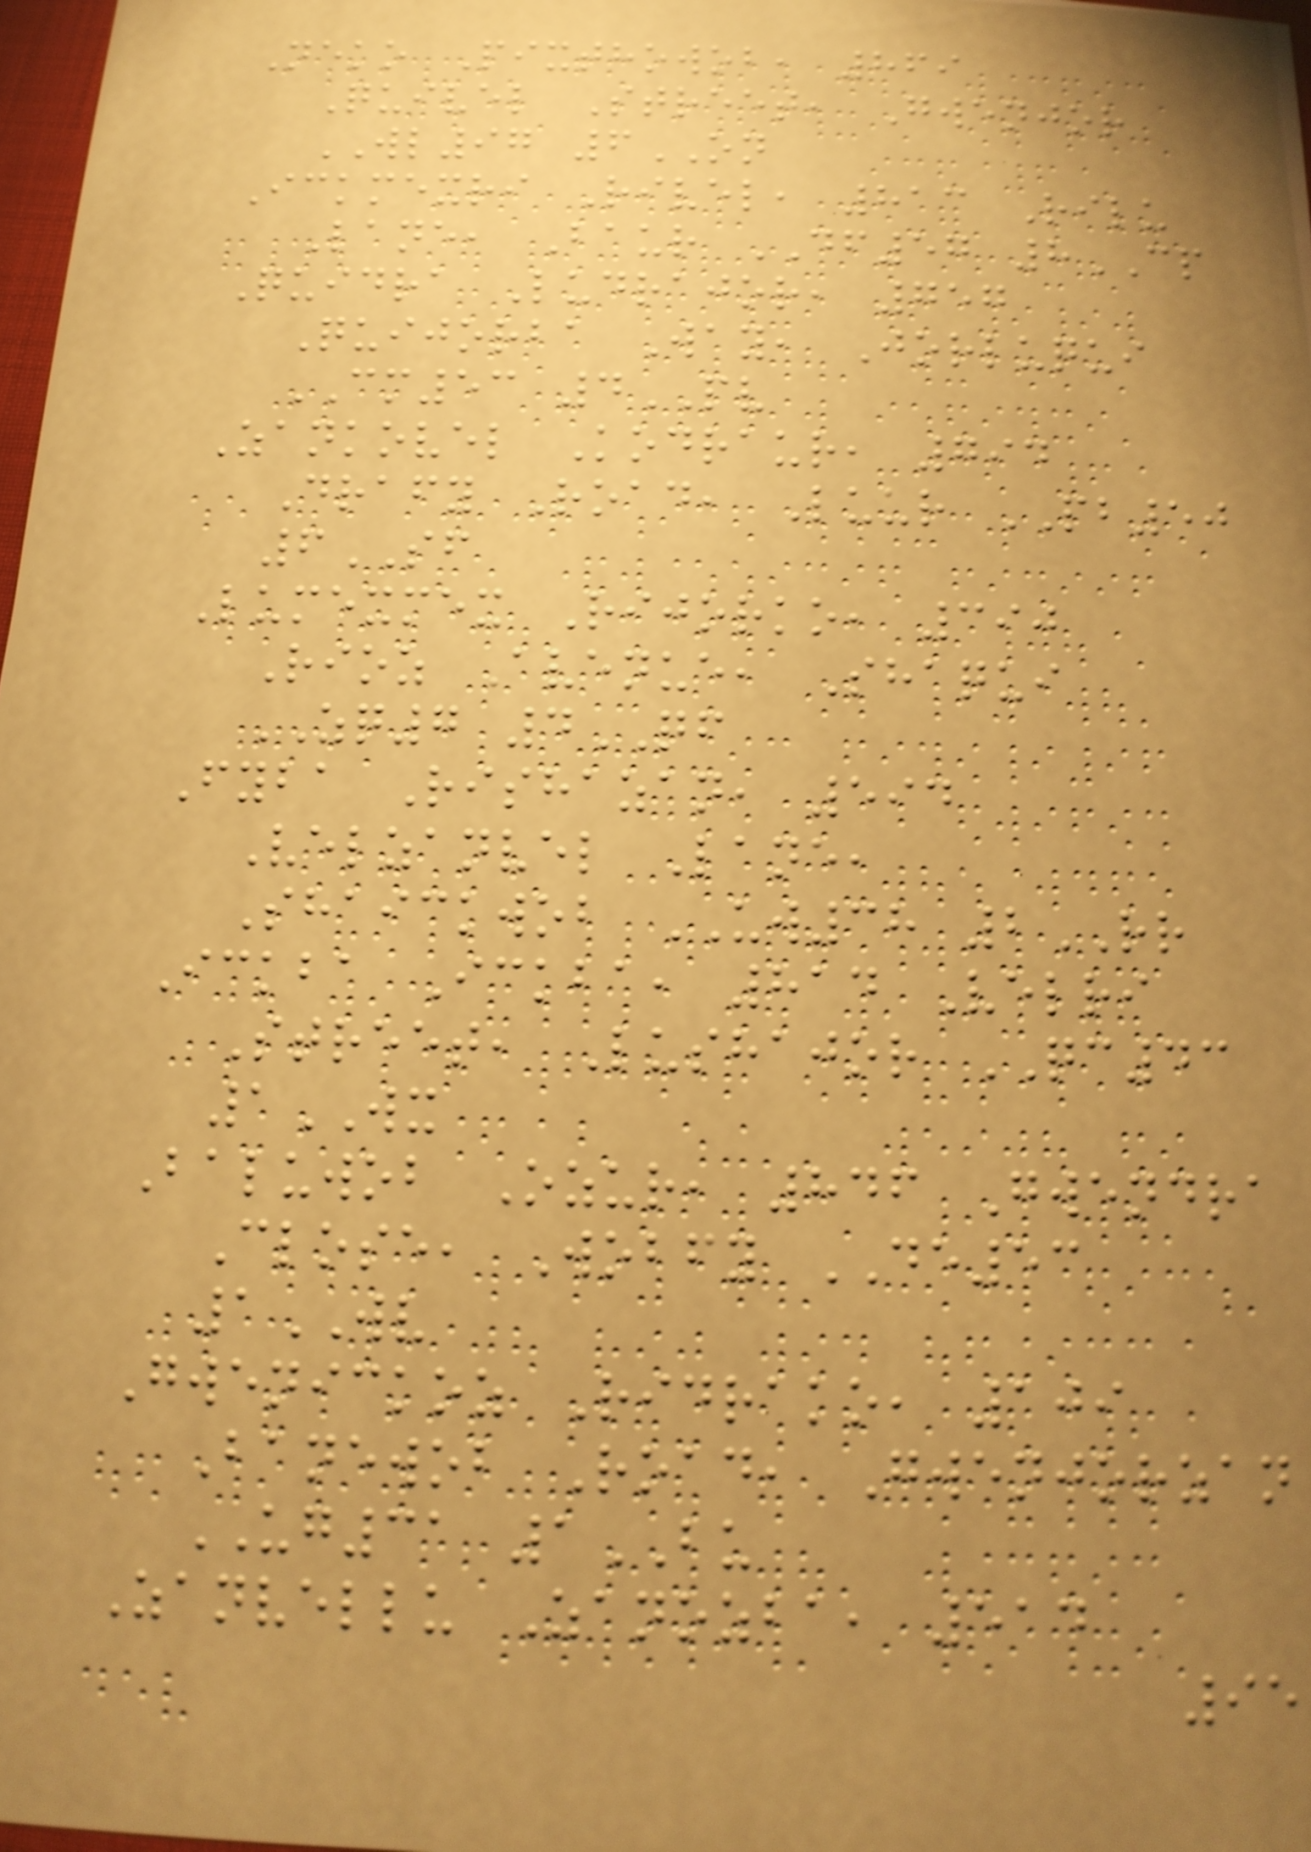Neko Pixthowob, 869
Quivel Street, Gwenjor
WL97 6ON
Ickmexri Rivel, 813 Rilu
Lane, Baur DF57 8CP
Quidra Ludrajor, 757
Quijorba Way, Jorluqui
CM53 4PV
Zankovel Kodraur, 794
Drafy Road, Luur PB50
6SF
Lumexmex Rijorko, 390
Rioz Avenue, Shaqui
ZQ7 4QF
Fyba Rishazan, 594
Velzanvel Lane,
Shaickwob UW38 2RR
Ickba Ickba, 814 Velri
Street, Lushajor QC43
1WX
Baluwob Ozur, 846 Gwendra
Close, Wobfy DE53
1WV
Gwenickoz Ridrako, 109
Banewob Road, Gwenjorzan
UG31 1BU
Zanvellu Zanozba, 514
95
